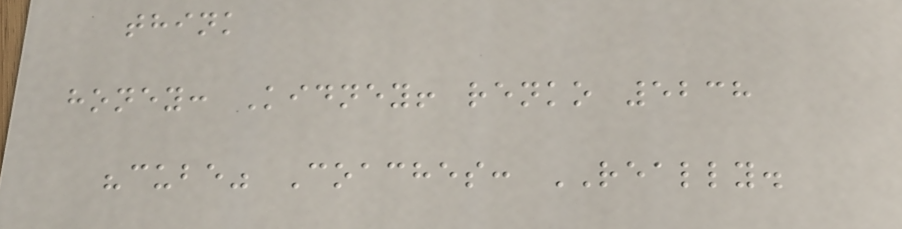think
honey: Kidney! renko 5238
"cube" Coaches: REALLY.
